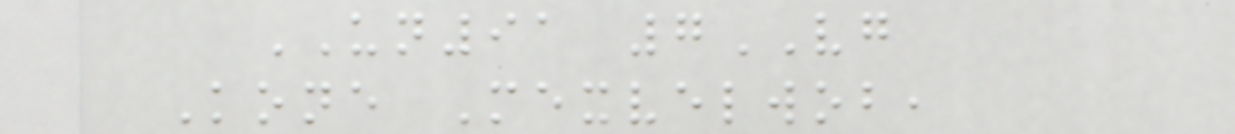UN91 7VG
Kone Mexvelwob,
